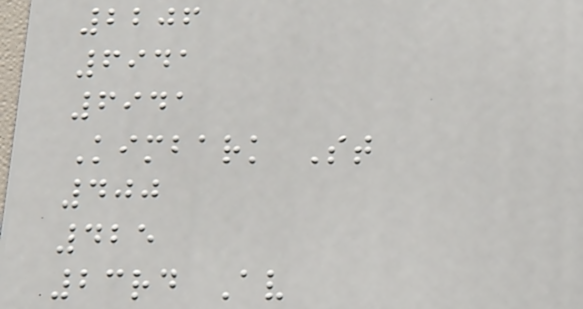2206
6941
6941
Kimbark St
400
425
23rd Av
